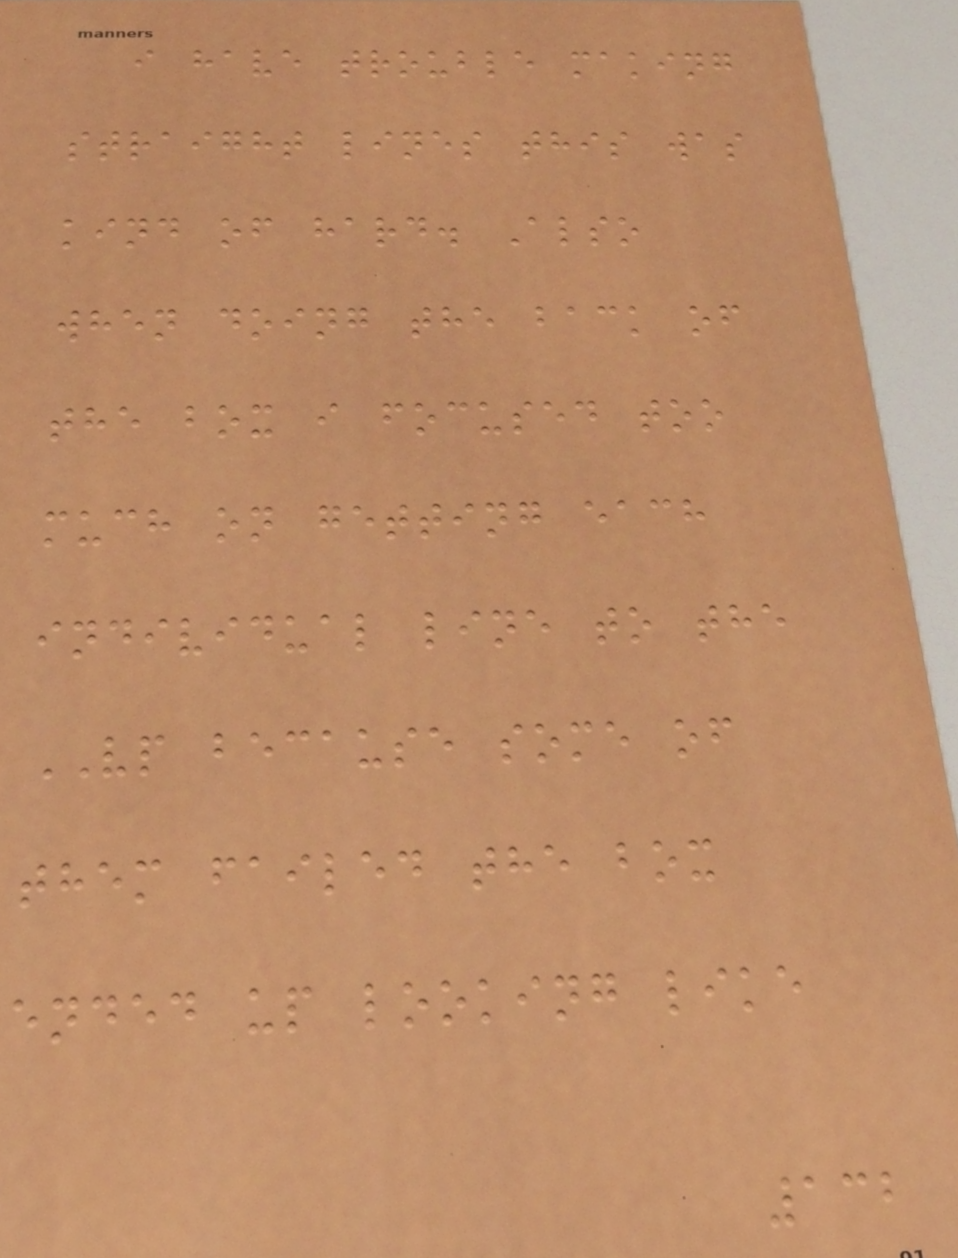i have trouble making
straight lines this was
kind of hard. Also
when doing the back of
the box i focused too
much on getting each
individual line to the
VP because some of
them failed the box
ended up looking like
132
